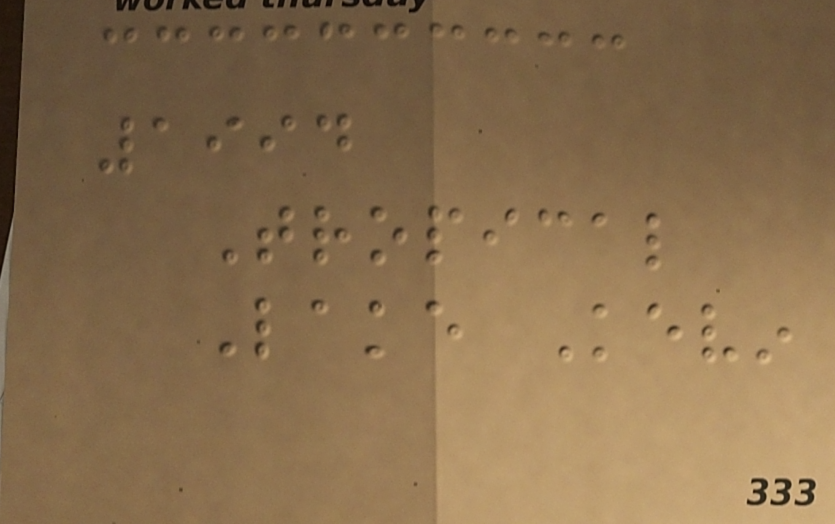1994
Tropical
Lake Kevin
